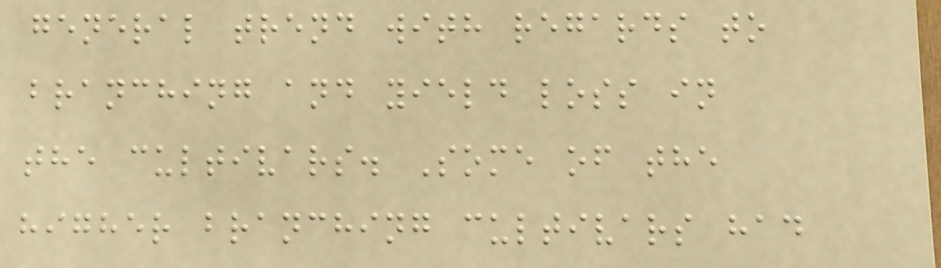general trend with regards to
branching and yield loss in
the cultivars. Some of the
higher branching cultivars had
